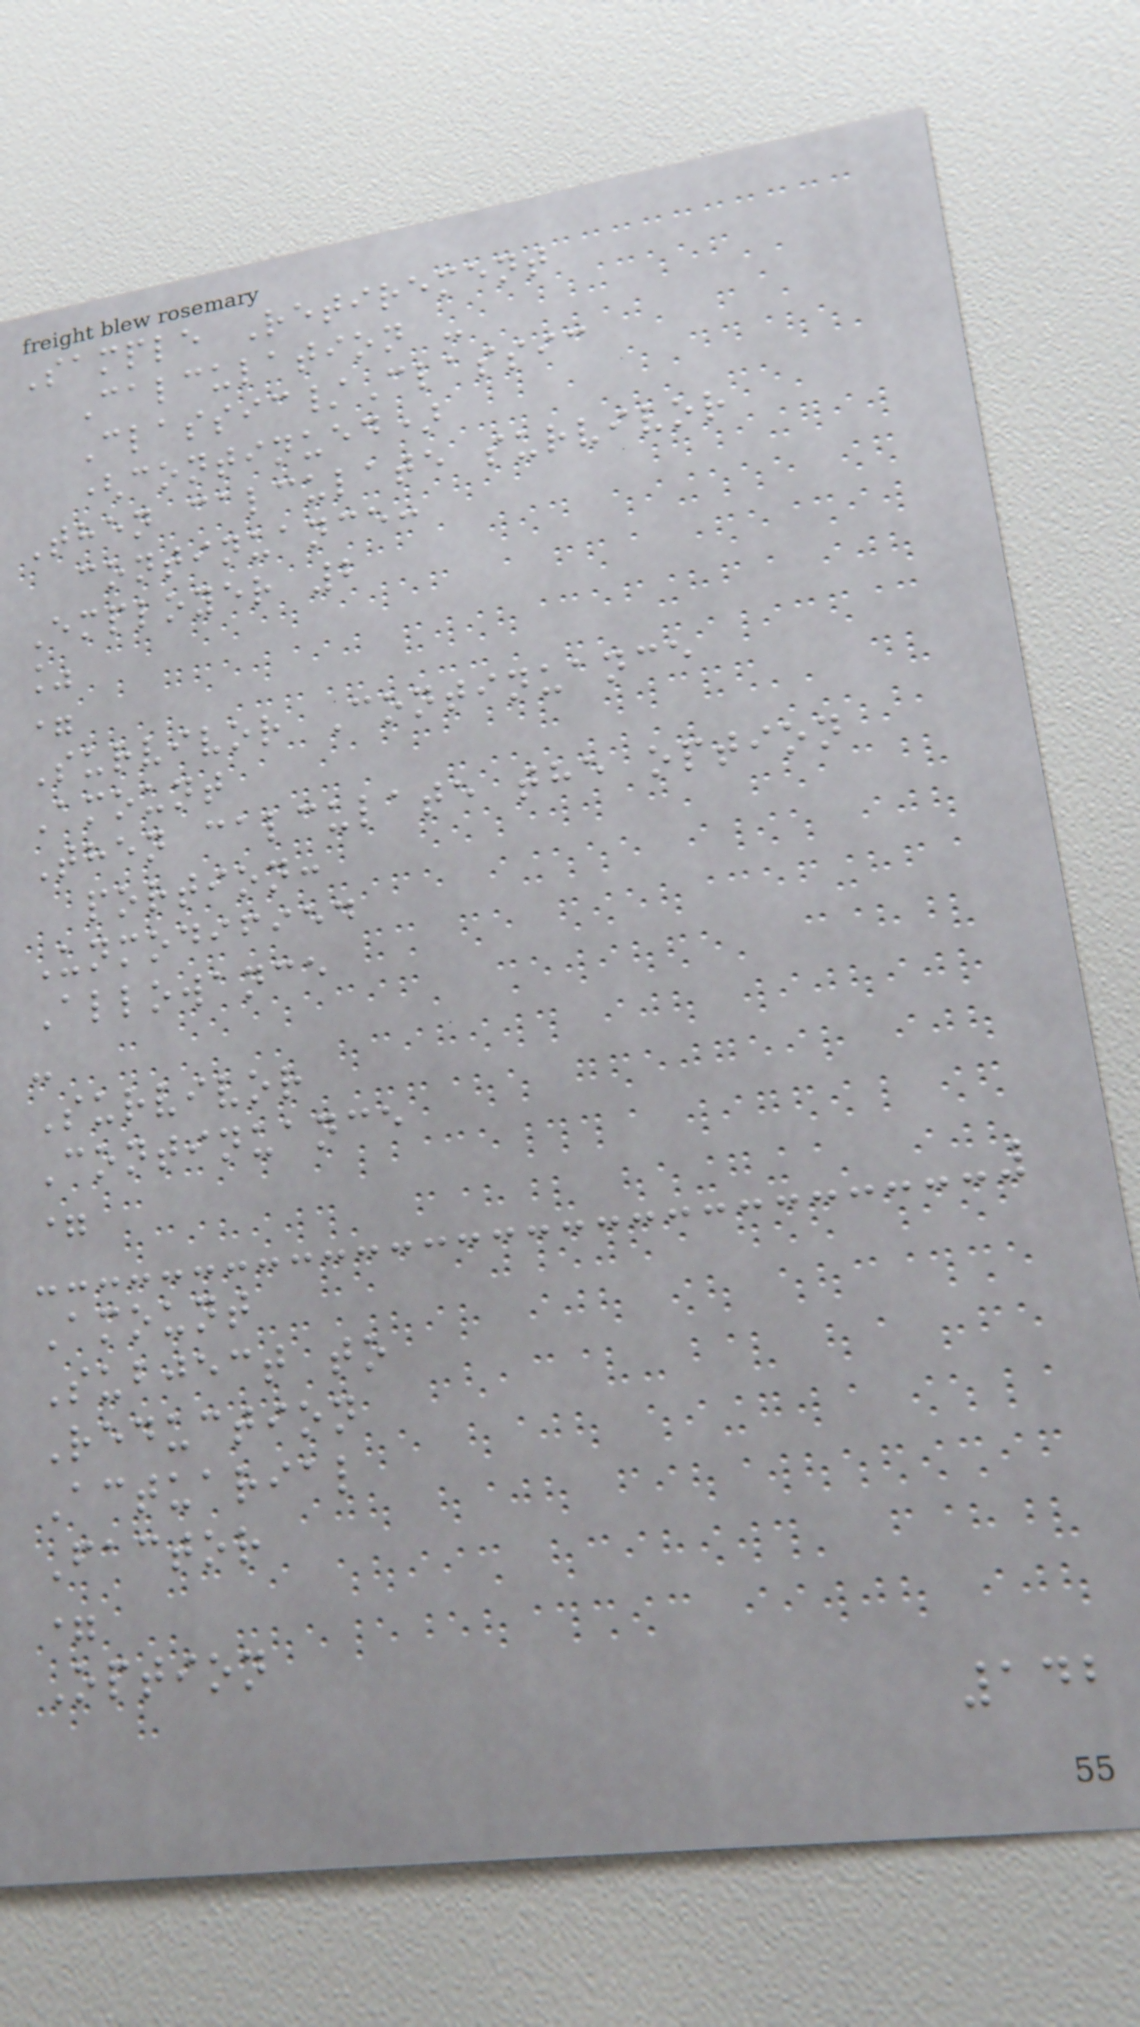Sample Retirement
Calculation -
Classic/Classic
(continued)
Then calculate survivor
continuance:
Employer 2
%
=
Survivor Continuance
Amount
Then calculate the option
portion:
Unmodified
Allowance
-
Survivor
Continuance
=
Amount
Subject to
Reduction
Actuarial
Factor
=
Option
142
